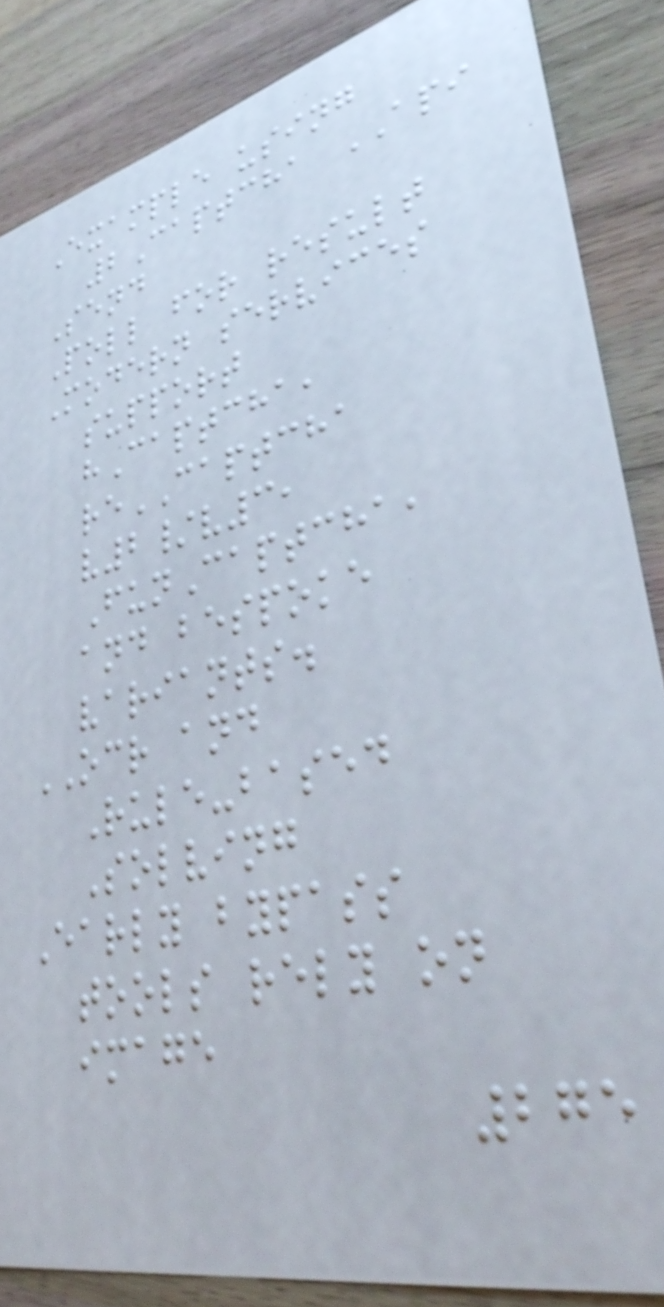Example using
2Captcha API
Send
Poll for result
Modern services
support
hCaptcha,
reCAPTCHA
v2/v3,
FunCaptcha,
and bespoke
variants.
OCR and
Rule-based
Solving
Early bypass
tools rely on
image
275
